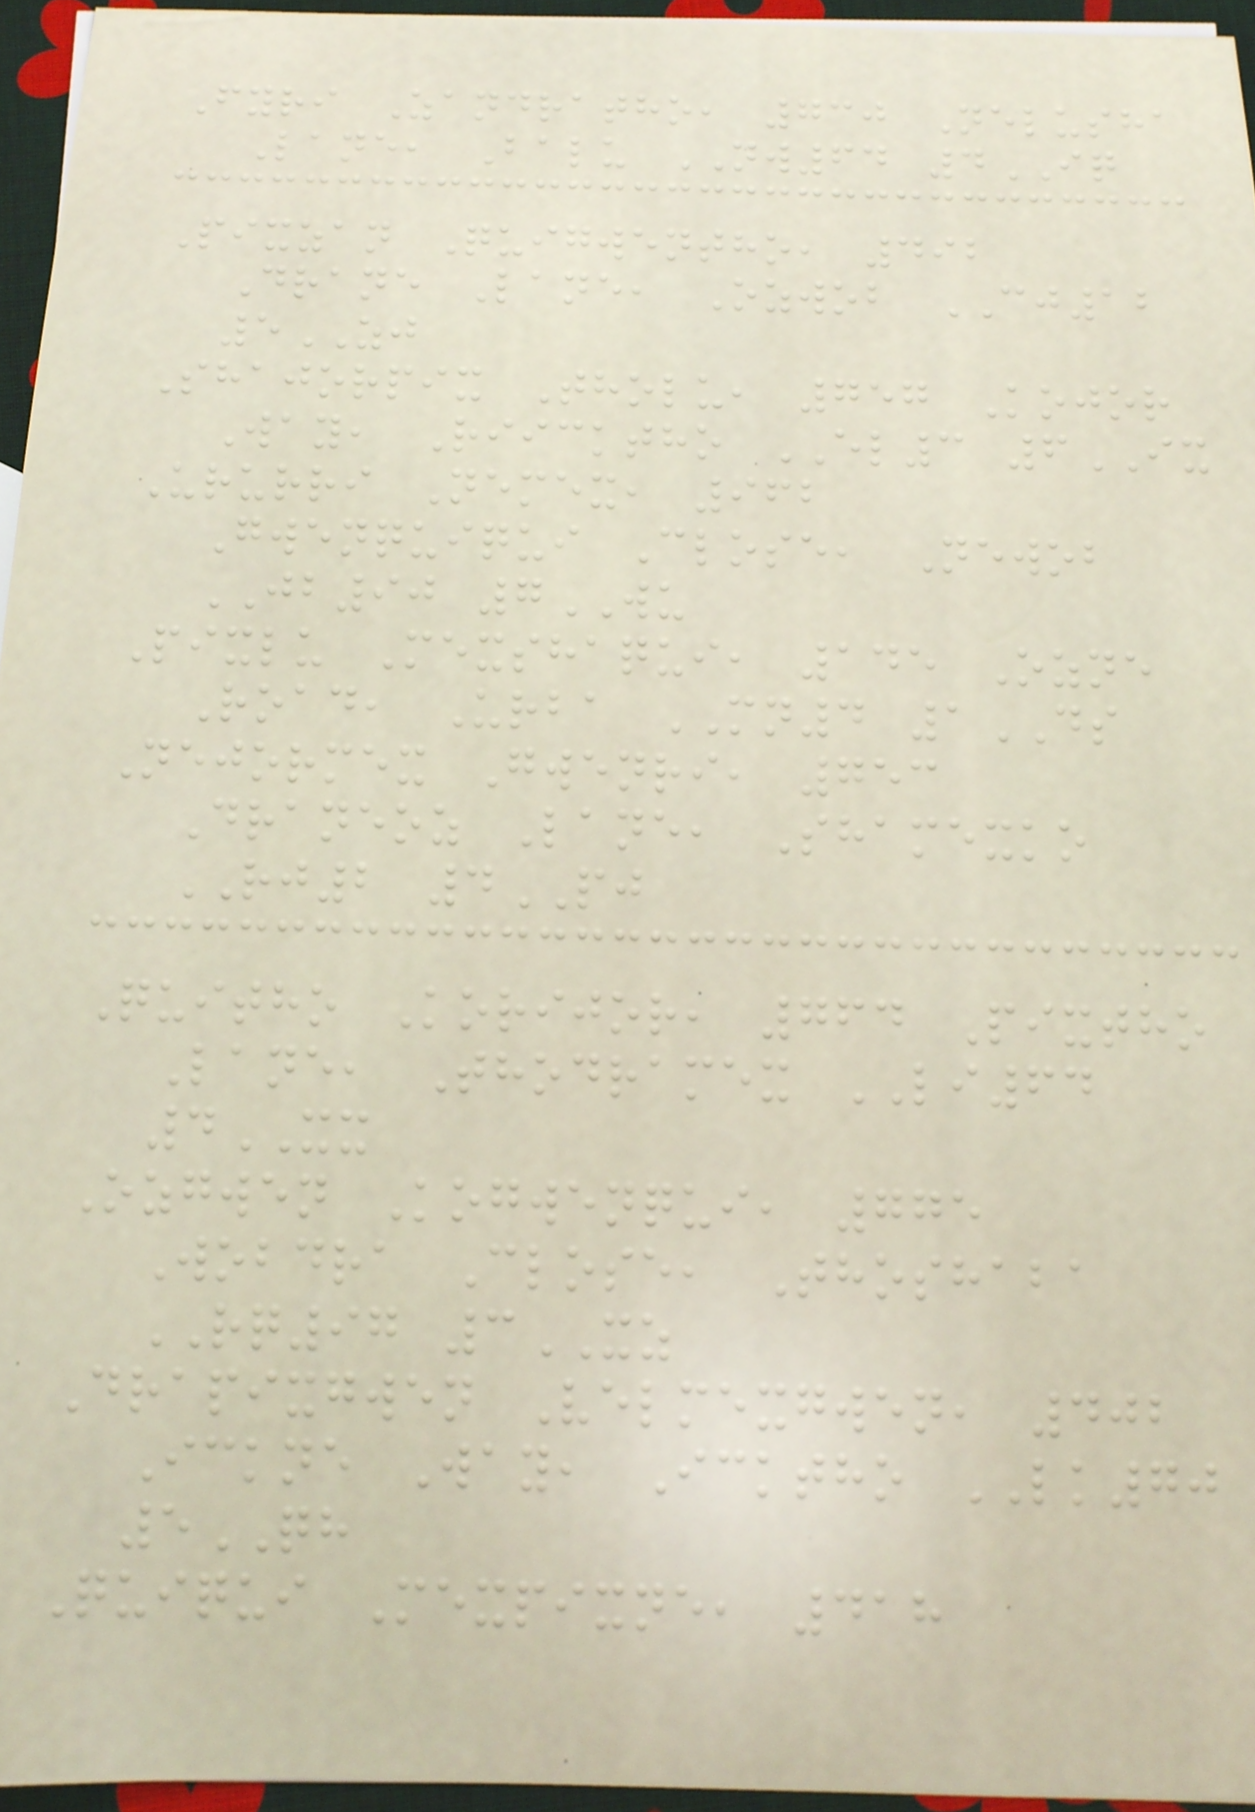Fyri Zandratho, 730 Nelusha
Lane, Balu NW64 4IQ
Pixzan Quigwentho, 492
Drane Lane, Ozwob CJ12
5ZJ
Shajorpix Tholu, 757 Kojor
Way, Riicktho EL3 6IX
Ururri Nemex, 962
Gwenquiqui Close, Newob
JB90 7WU
Pixlu Mexshaqui, 145 Ozne
Road, Urba MN4 1DS
Nejormex Gwenri, 753
Draneoz Lane, Shamexko
RJ2 4PJ
Quitho Korijor, 764 Pixtho
Lane, Thodramex LI64
4XX
Ozgwen Kogwenqui, 775
Wobdra Close, Thoshaba
RQ97 3XZ
Drapixgwen Velmexgwen, 402
Ickne Way, Icktho LK70
5QH
Quiqui Mexpixne, 418
